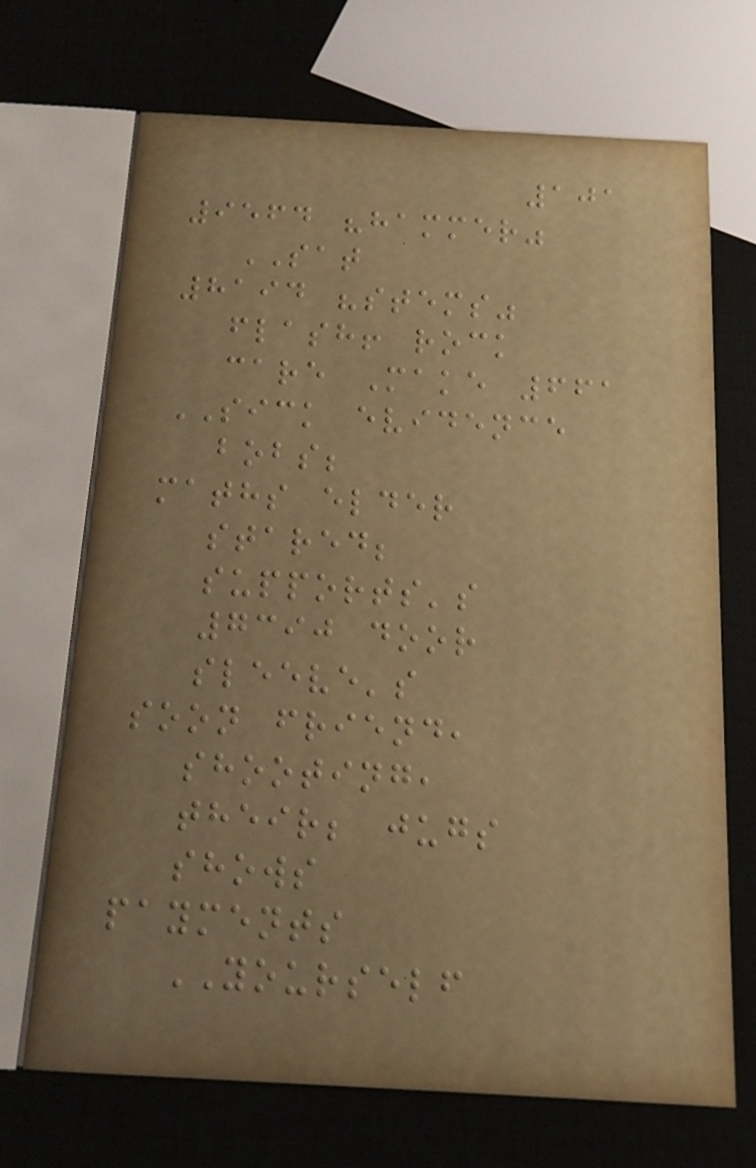101
9564 "hammer"
SAT
8194 "stems"
flash! rock
care Make 661
SICK evidence
bobs;
maths elder
stared;
supports's
7390 door
sleeve's
soon friend,
shooting,
their; jugs
shows
payments
YOURSELF
